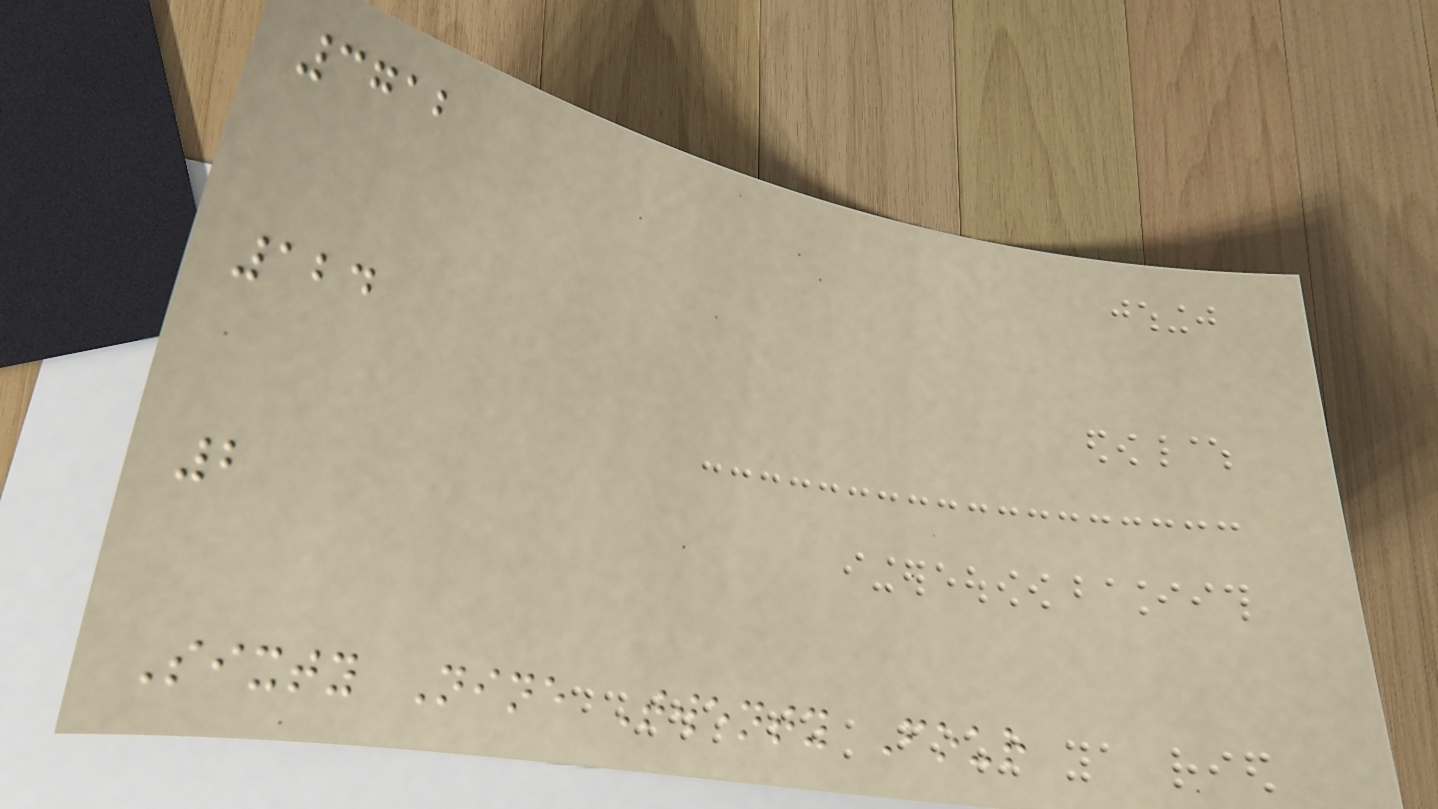3712
124
2
Sixty Nine Twenty Four
